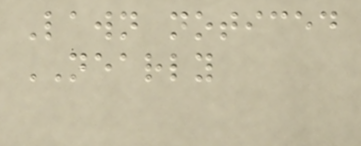Lawn noticed
NEARLY
